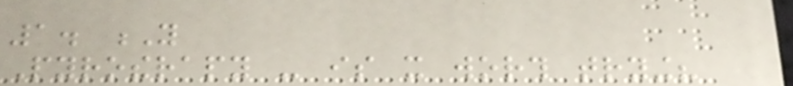1. Y
Pyrotherapy - is it worth trying?
